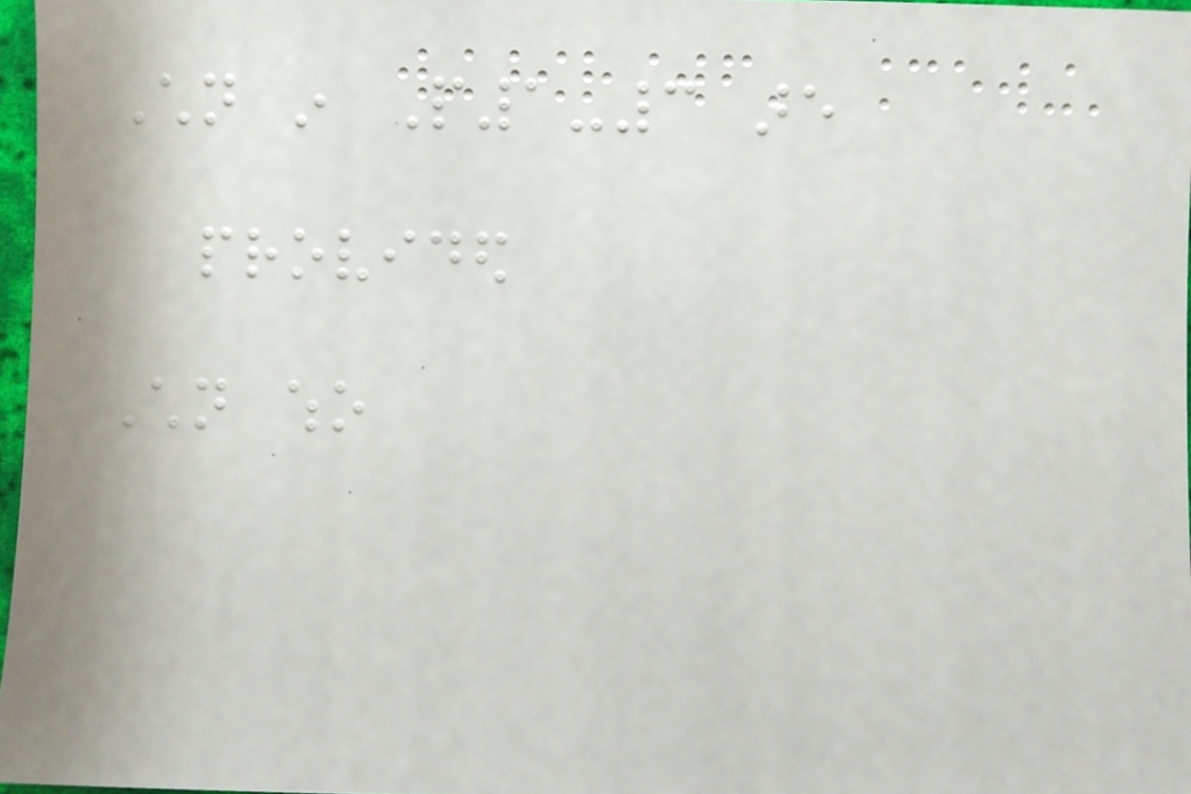Children in P1-3 are
provided
Children who
